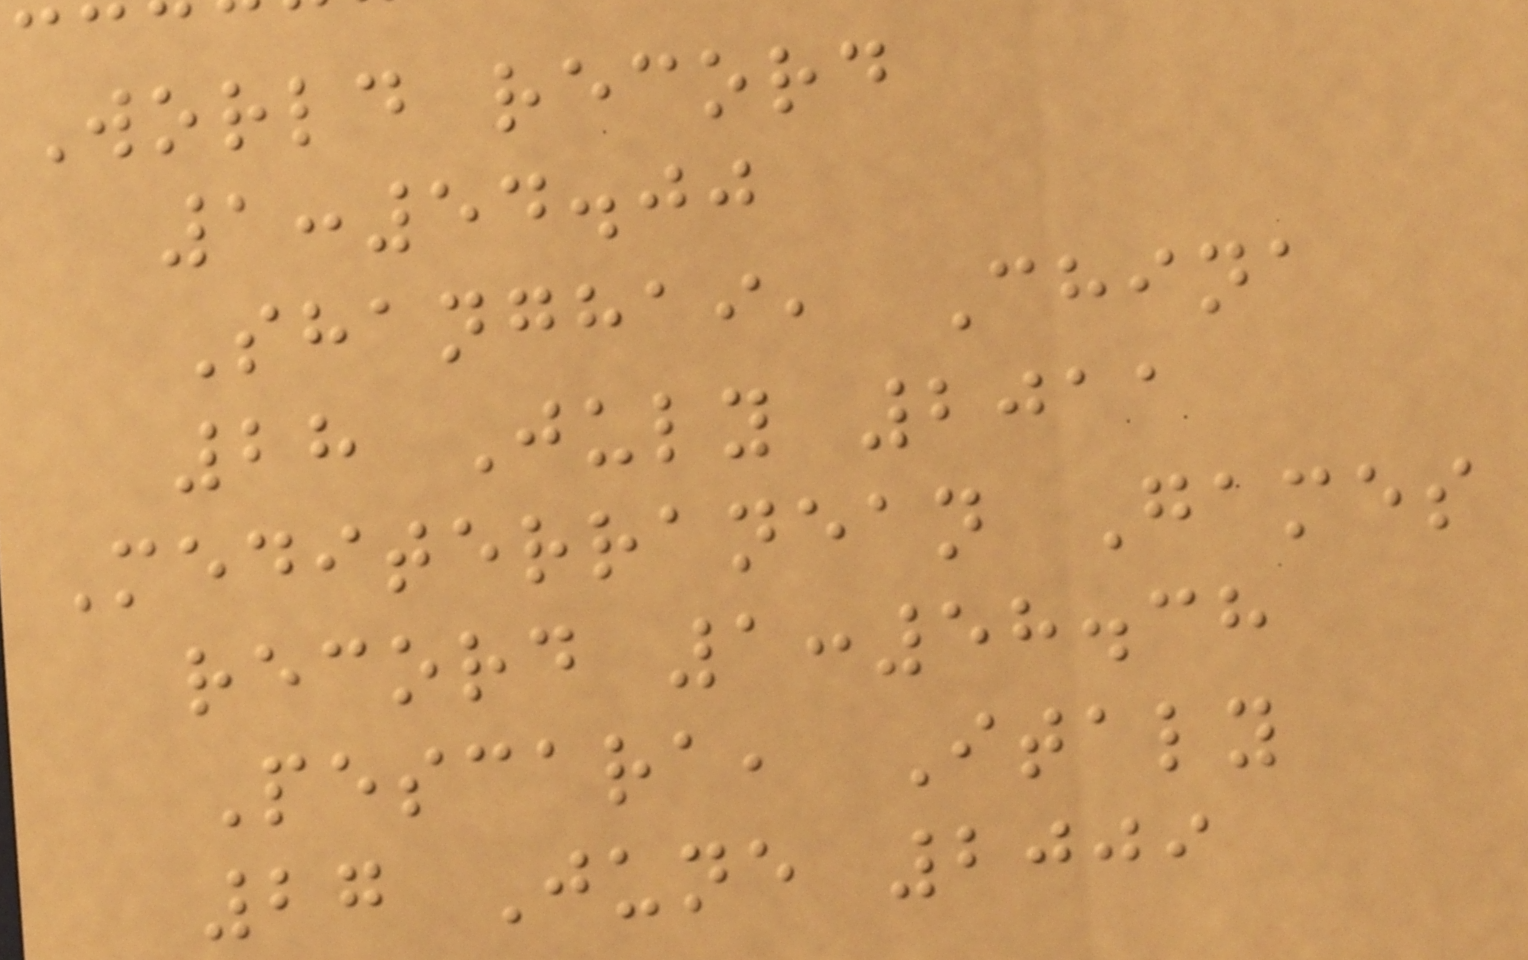World record
1:54.00
Shanghai, China
28 July 2011
Mediterranean Games
record 1:58.38
Pescara, Italy
27 June 2009
